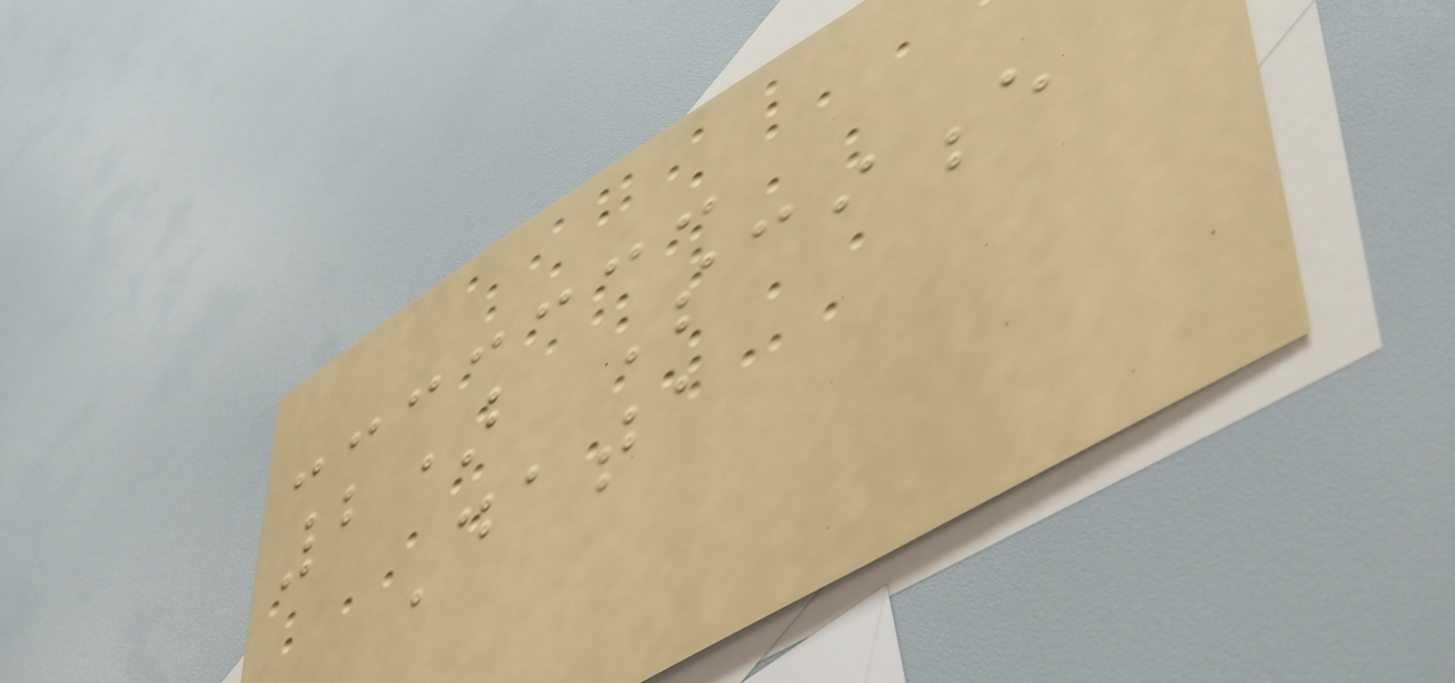2) Science
Data
